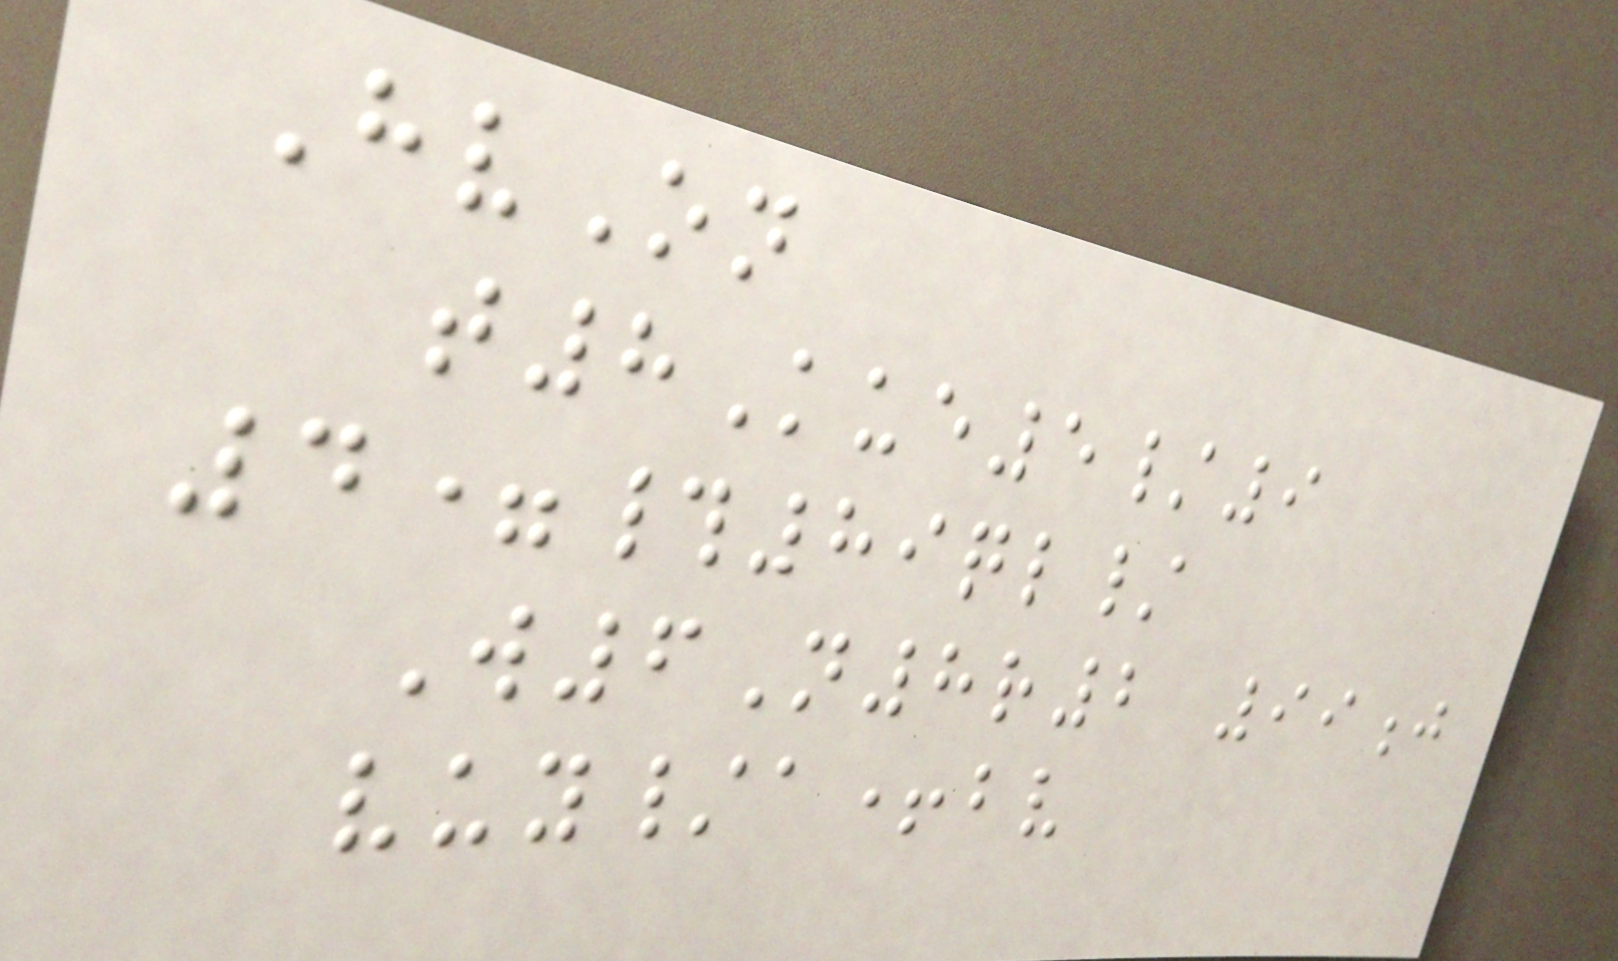HvOn
t8Kue5/9
4=#89ql/
W6N8r2 99j
vuy/a+bv
